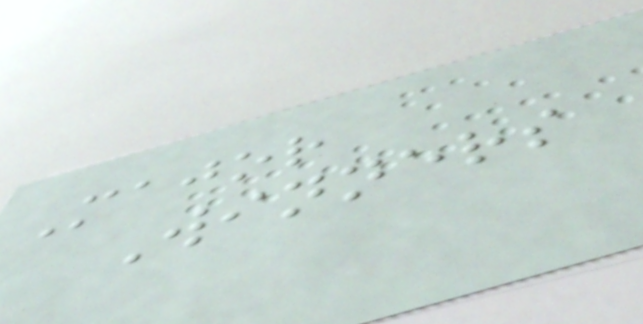Major
Winners
